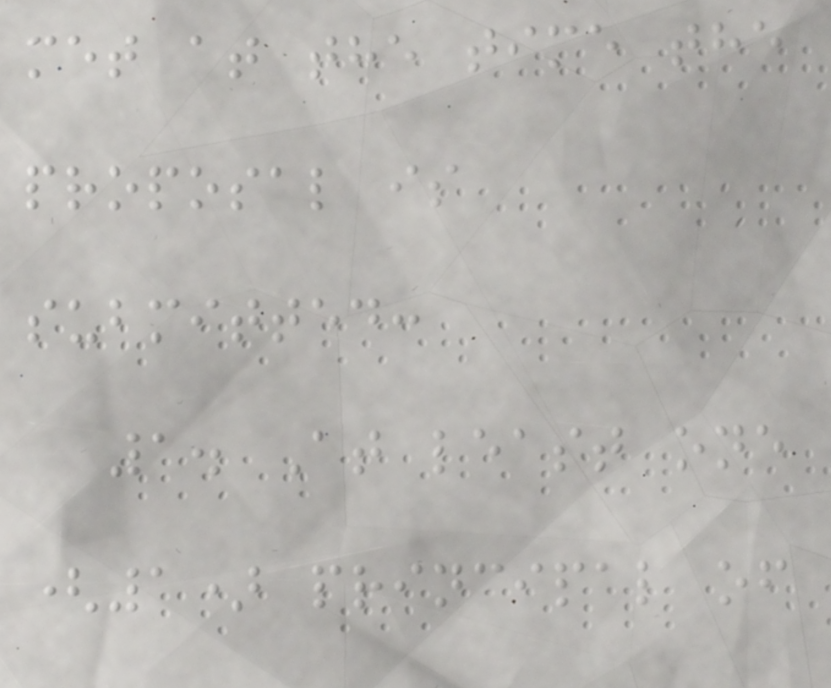met at the time the
proposal is
submitted:
1. At least one
(1) principal of
